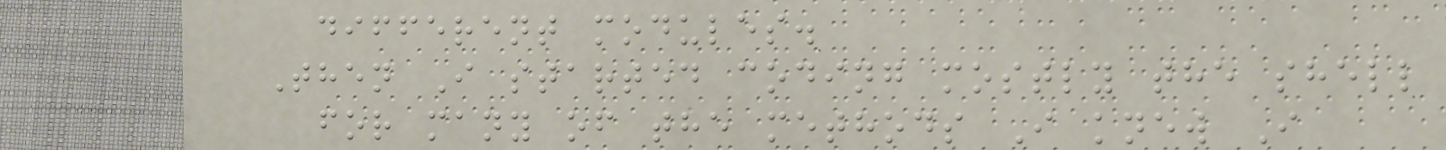different modules.
Then I started coding mostly the shell
for many of the methods I knew I
